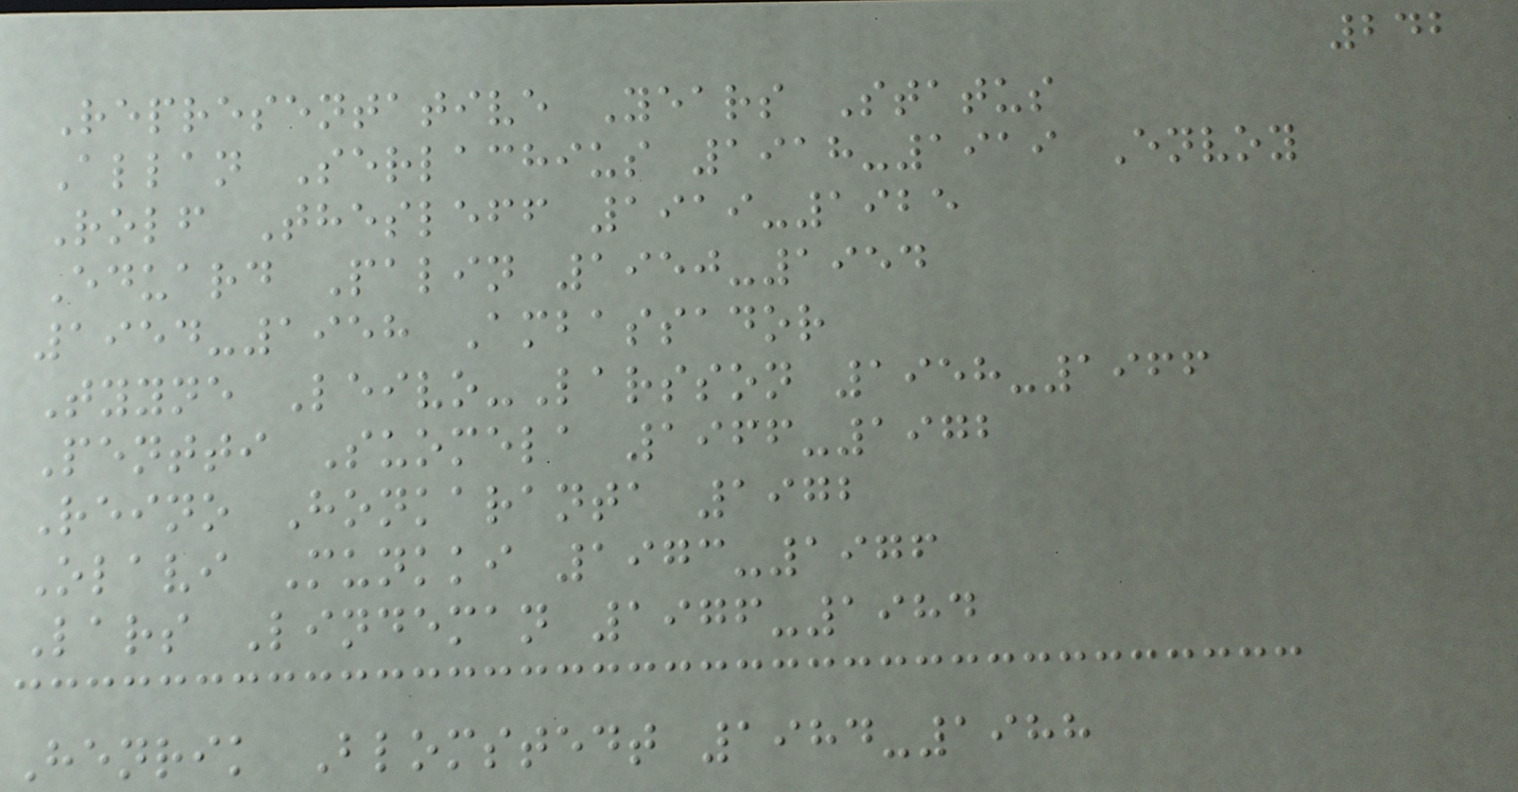242
Representative Years Status
Allan Serlachius 1918-1919 Envoy
Rolf Thesleff 1919-1925
Eduard Palin 1950-1954
1954-1958 Ambassador
Tyyne Leivo-Larsson 1958-1966
Pentti Suomela 1966-1972
Reino Honkaranta 1972
Olavi Munkki 1973-1976
Lars Lindeman 1976-1984
Henrik Blomstedt 1984-1988
